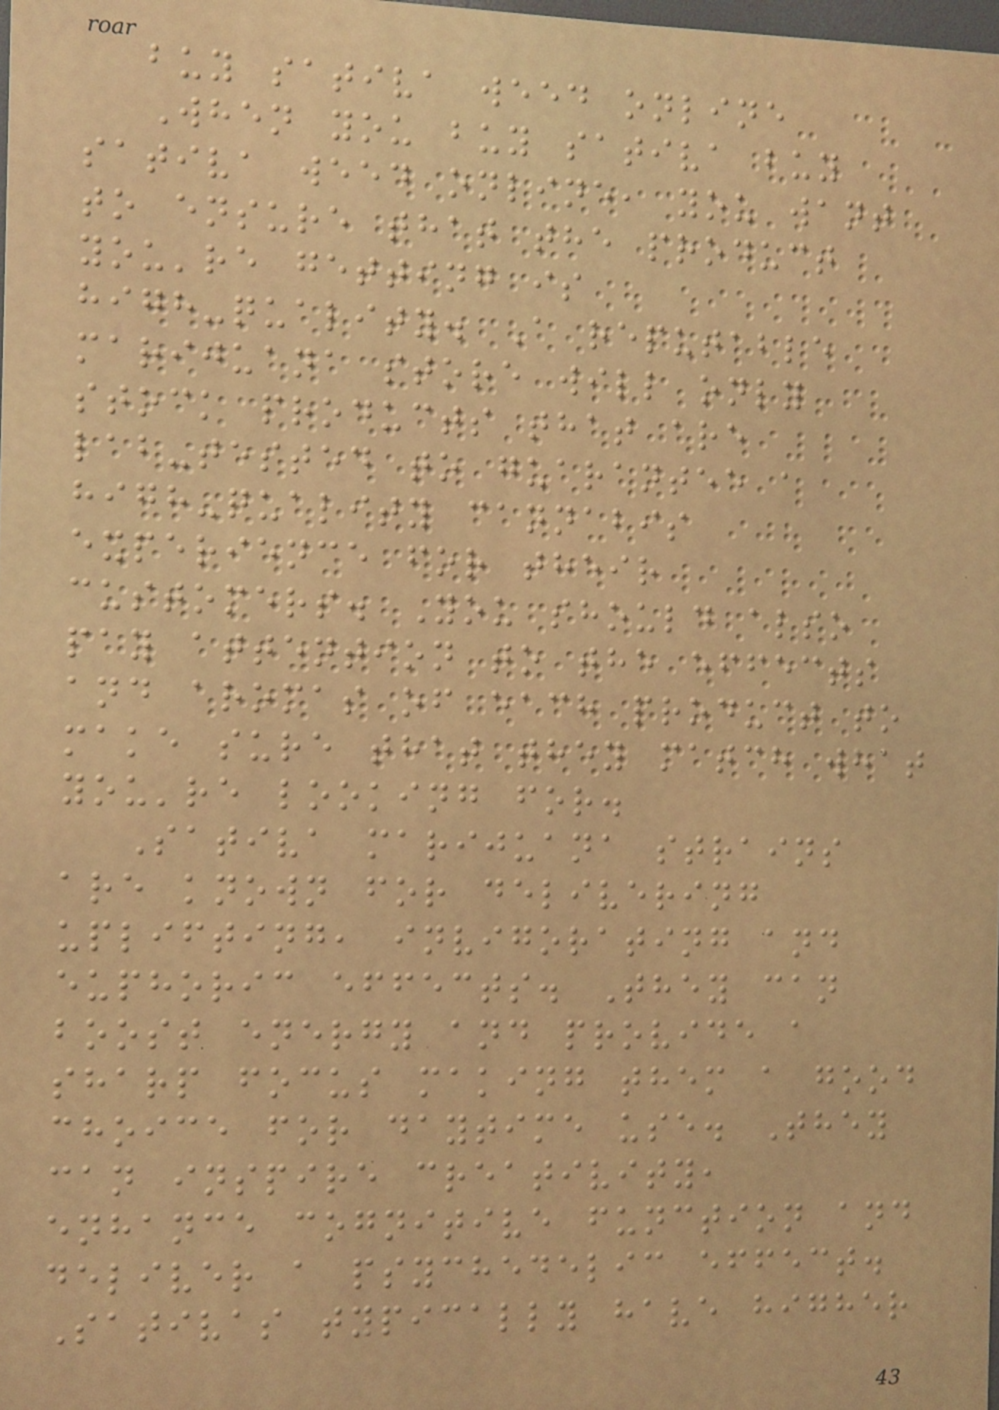buy sativa weed online
When you buy sativa buy
sativa weed online, you want
to ensure that the product
you're getting is
high-quality. A reputable
marijuana store will only
stock products that are
lab-tested to guarantee a
high-quality cannabis
experience for their
customers. You should also
pay attention to the effects
and aromas of each product to
make sure that they match what
you're looking for.
Sativa marijuana strains
are known for delivering
uplifting, invigorating and
euphoric effects. They can
boost energy and provide a
sharp focus making them a good
choice for daytime use. They
can inspire creativity,
enhance cognitive function and
deliver a psychedelic effect.
Sativas typically have higher
